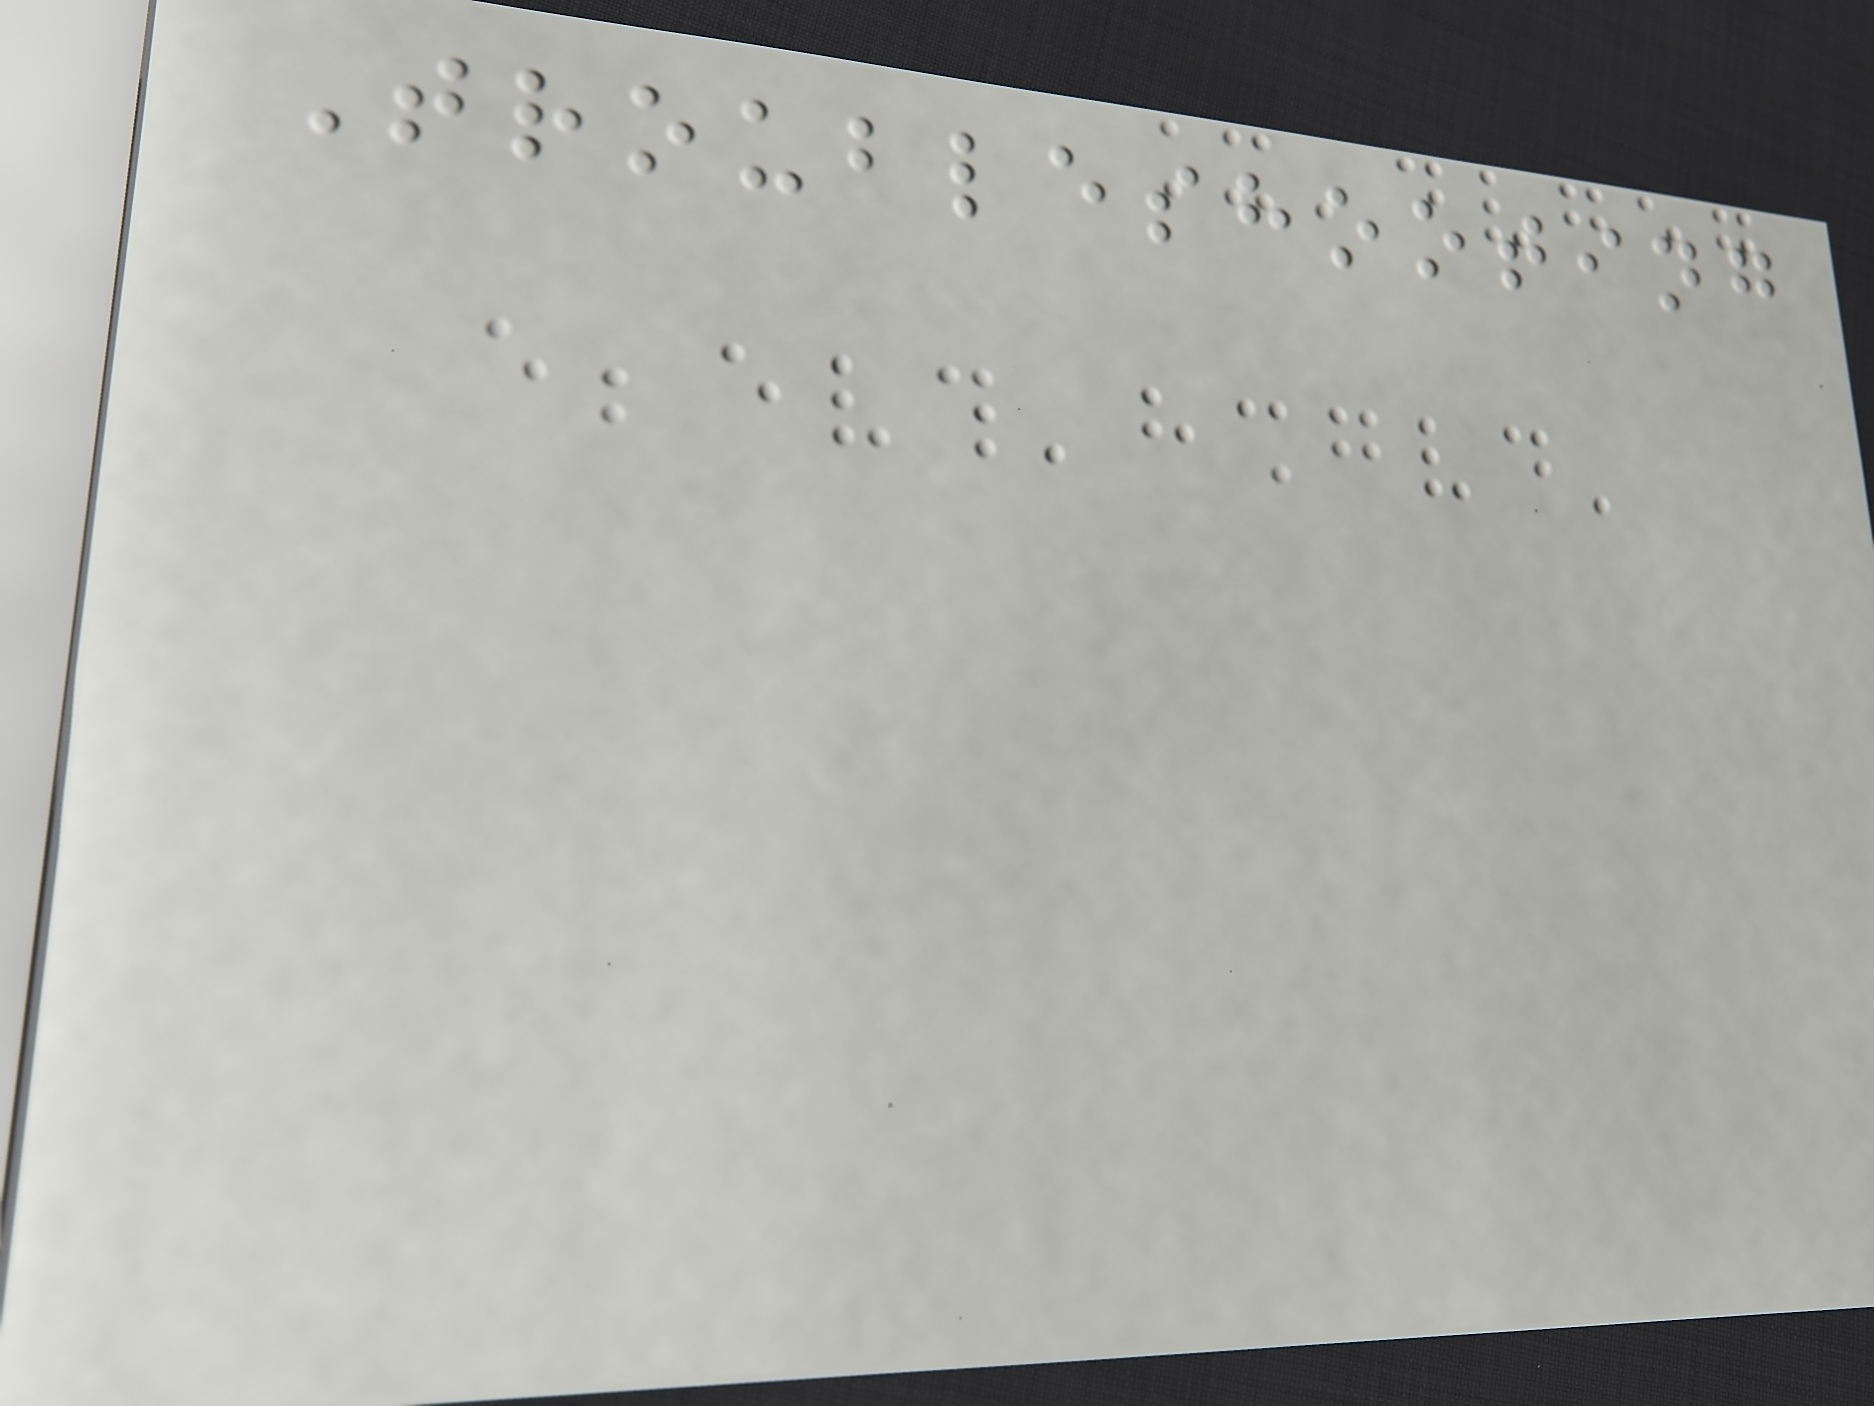Troubleshooting
